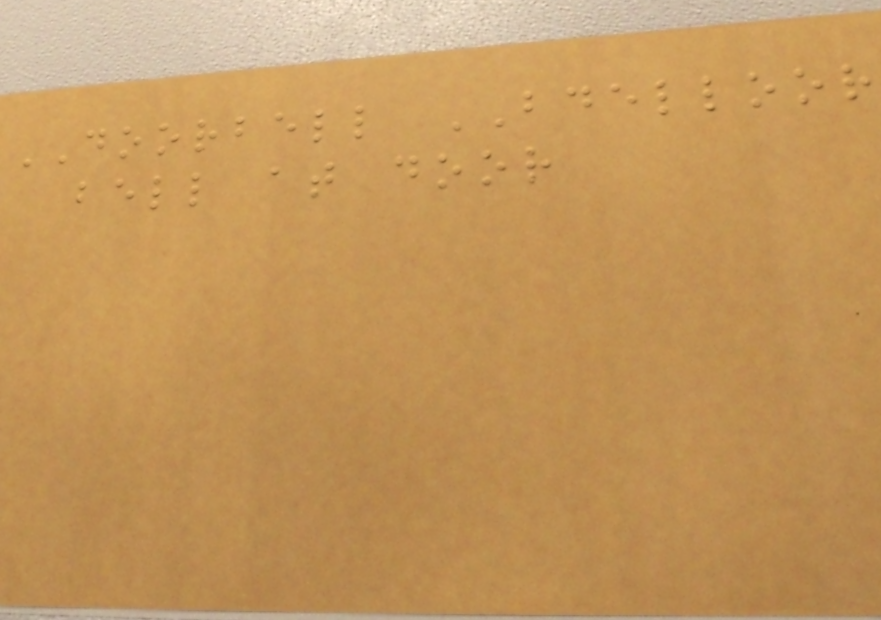DOORBELL BDELLOOR
bell at door
